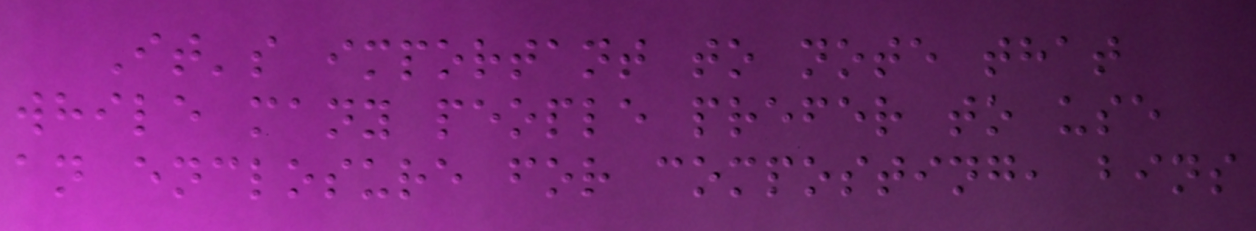It's important to note that
while many people prefer to use
an enclosure for composting, bins
